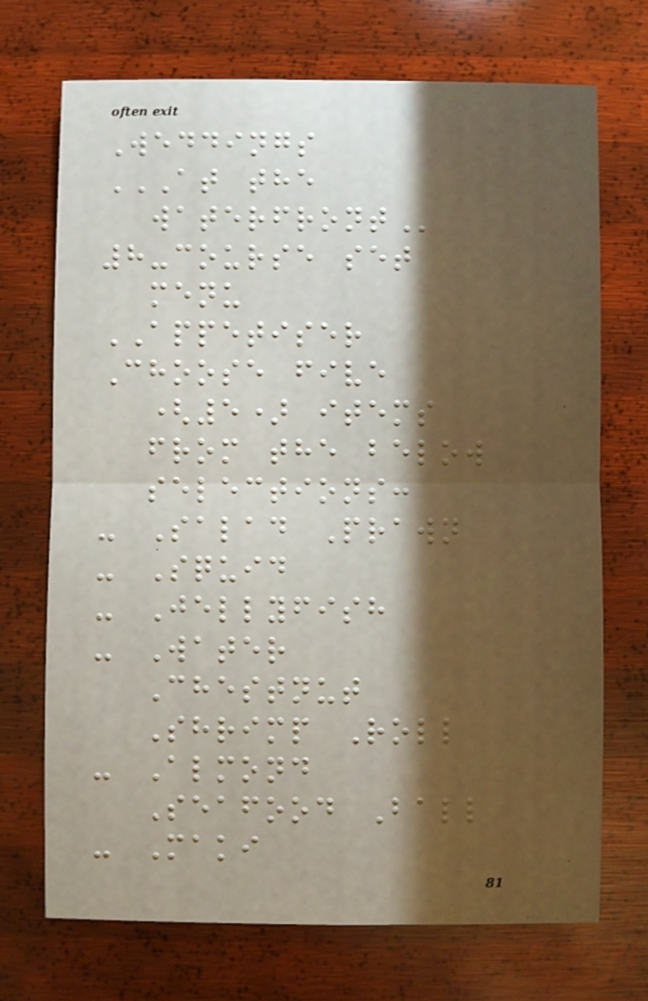Weddings
AT THE
WATERFRONT
8-course set
menu
APPETISER
Choose five
(5) items
from the below
selections:
- Salad Prawn
- Squid
- Jellyfish
- Water
Chestnut
Shrimp Roll
- Almond
Seafood Ball
- Maki
